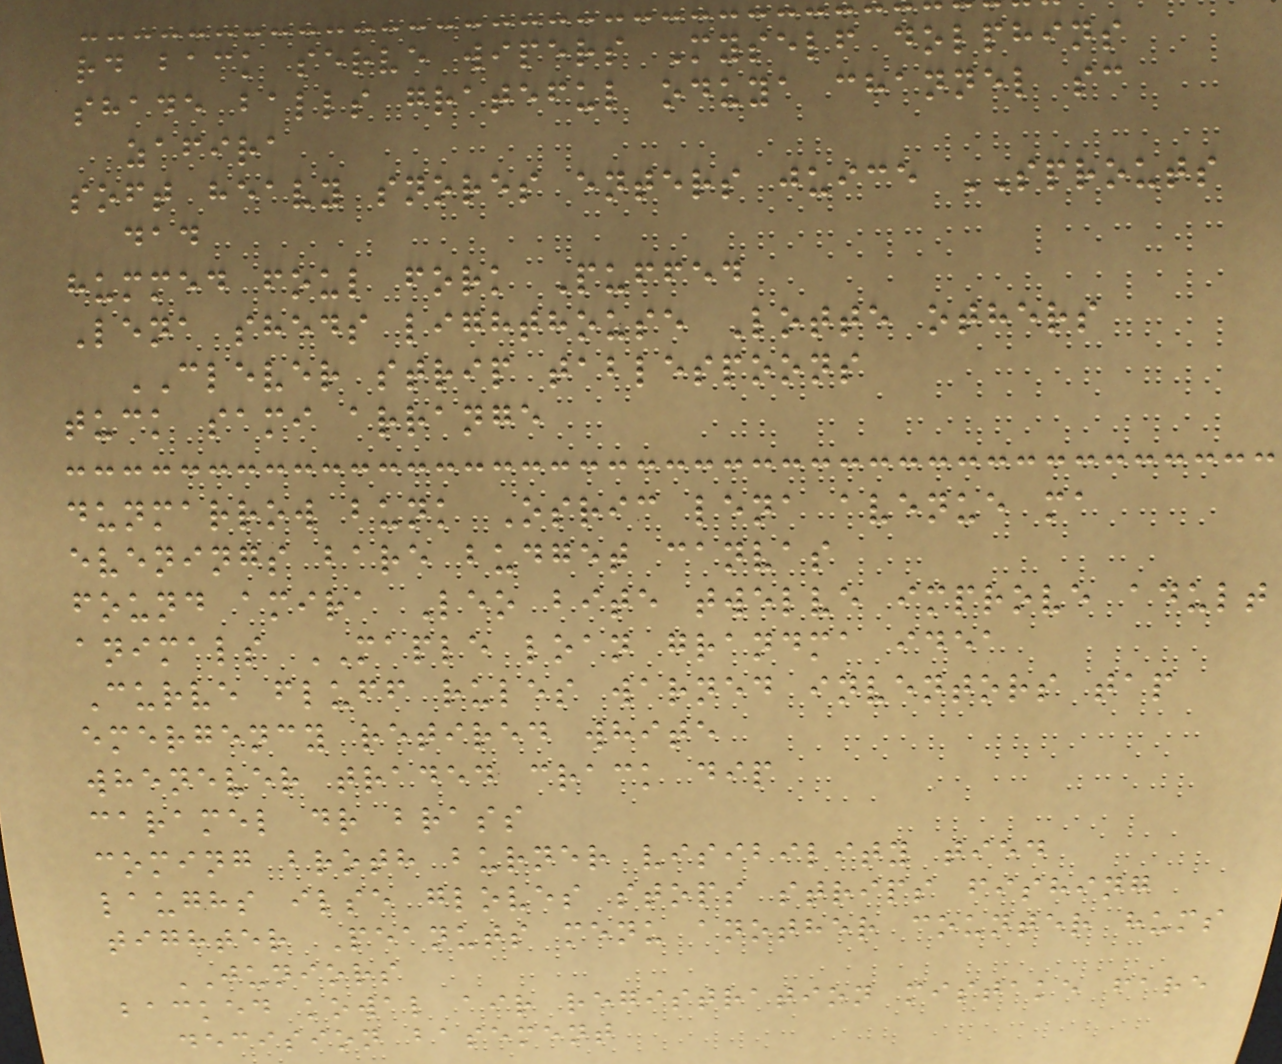rd back serve wipers Myself dolphins
shade balls grateful oduya channel sc
zafira
soft heavy snores enters juice SPROUTS
dad
hummed foul fork Puffed
Lena sheds lighthouse Lotte others
CLEVER strip tablespoons
tuck sami arrange
dunmarrow bunk Osric lena avenue ma
evenings bare budget canvas
found amira Leo bite twelve improve adult
animals MAPLE loan grandma idea
Curve fluff rules warned inventors tap
emergency retired white
whenever traded crack dip
caramel dr brass
coming broth burner visibility tied
laughs ilse gloves stops strips fishing
tighter Peanuts menu another counter hums
JUNIORS
backed kowal air registration mistake fare
decision basement
